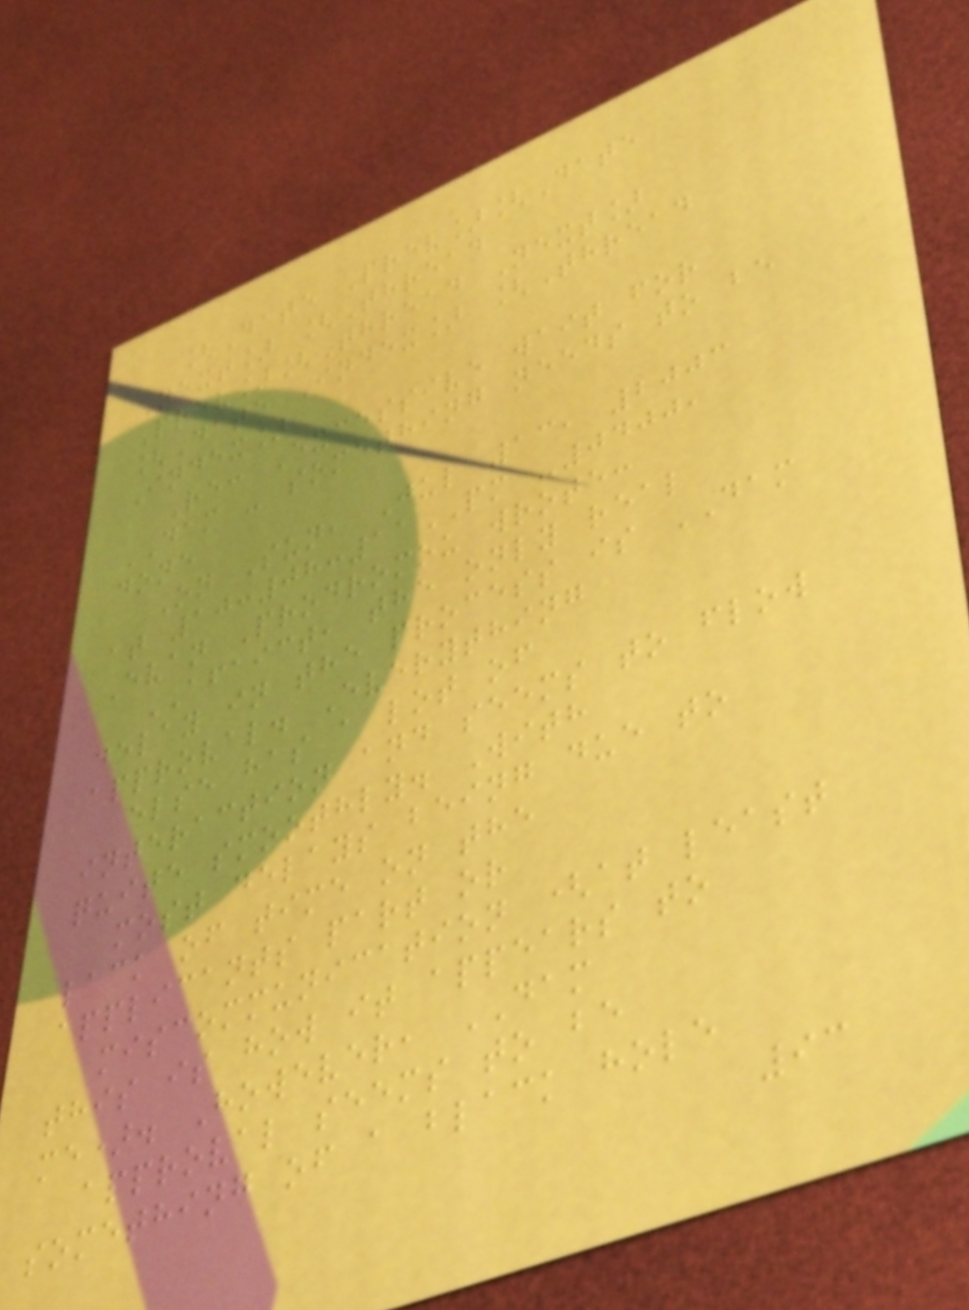[Date Prev][Date
Next] [Thread
Prev][Thread Next]
[Date Index] [Thread
Index]
Re: Excessive wait for
DAM - something needs to be
done
On Sun, Jul 13, 2003
at 10:08:11PM -0400,
Evan Prodromou wrote:
AFAICT, the only real
delay in the process is DAM
approval. Everything
else has a lot of
interaction and seems to flow
quite smoothly. With
most delays being due to
lack of time on the
applicants part or
miscommunication (at least
this is how it appears to
me). However, DAM
approval seems to be
something of a black hole
93
